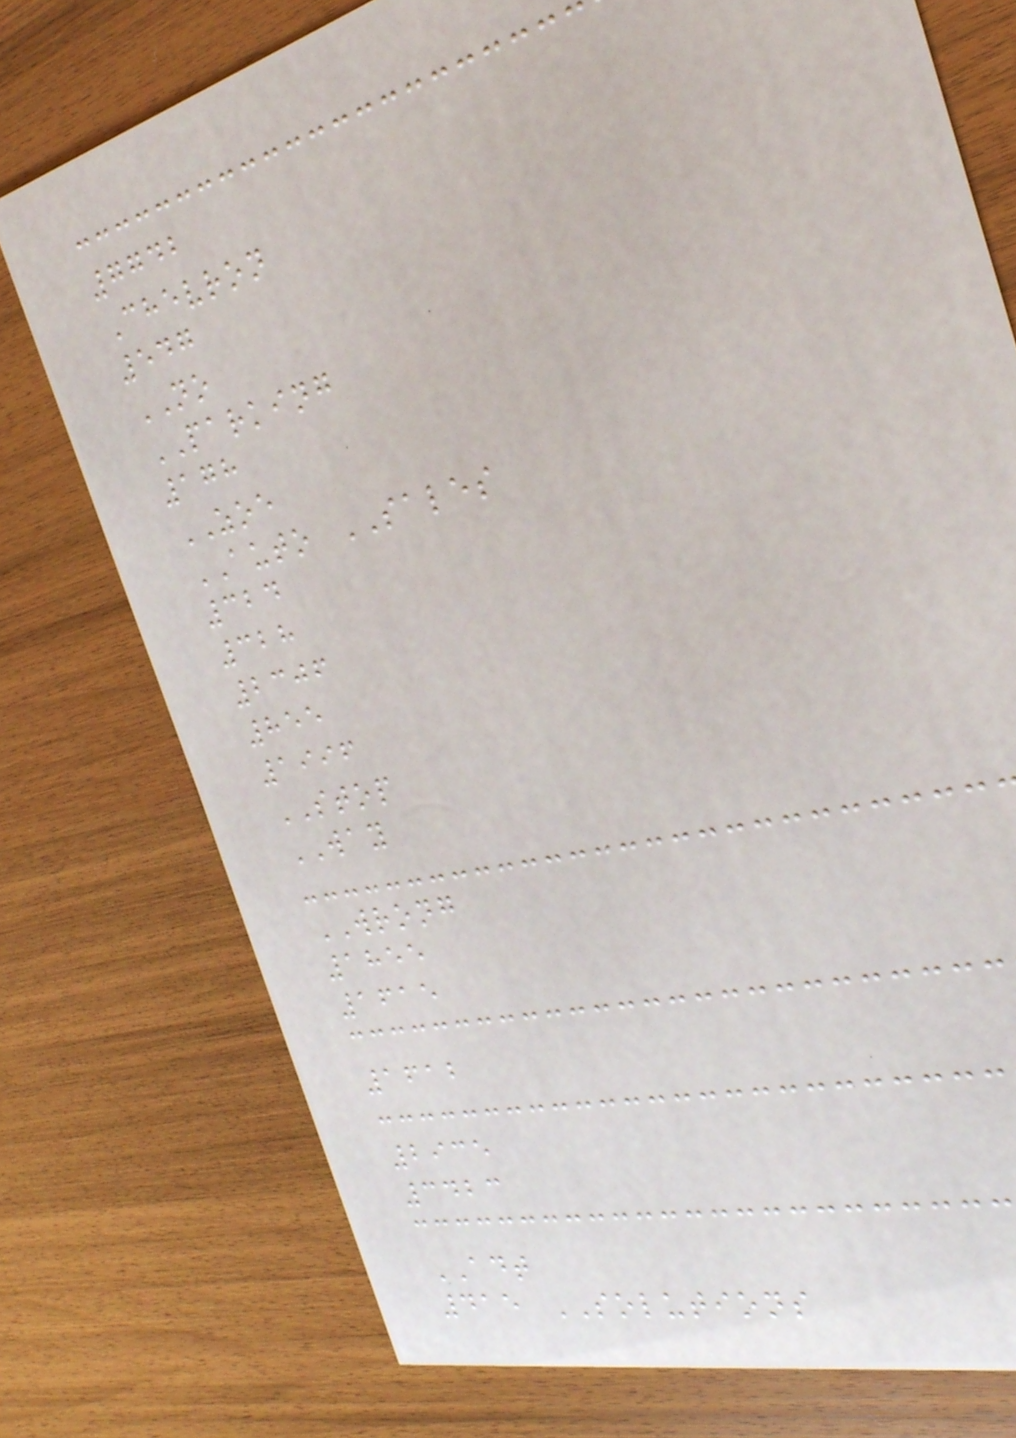7742
Chevron
547
NO
PARKING
178
ZOE
AUTO SALES
324
328
2306
855
1996
STOP
WAY
WRONG
1855
1615
1612
2935
3423
ADT
415 SOLUTIONS
